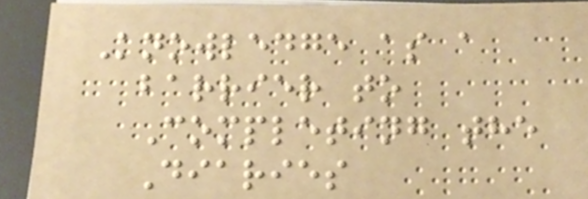Knowledge as a
barrier to
Completing the
Diaries
